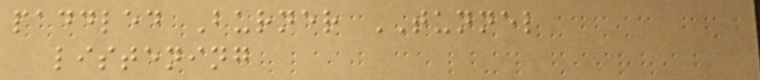paddled Burner TUNNEL
listening
